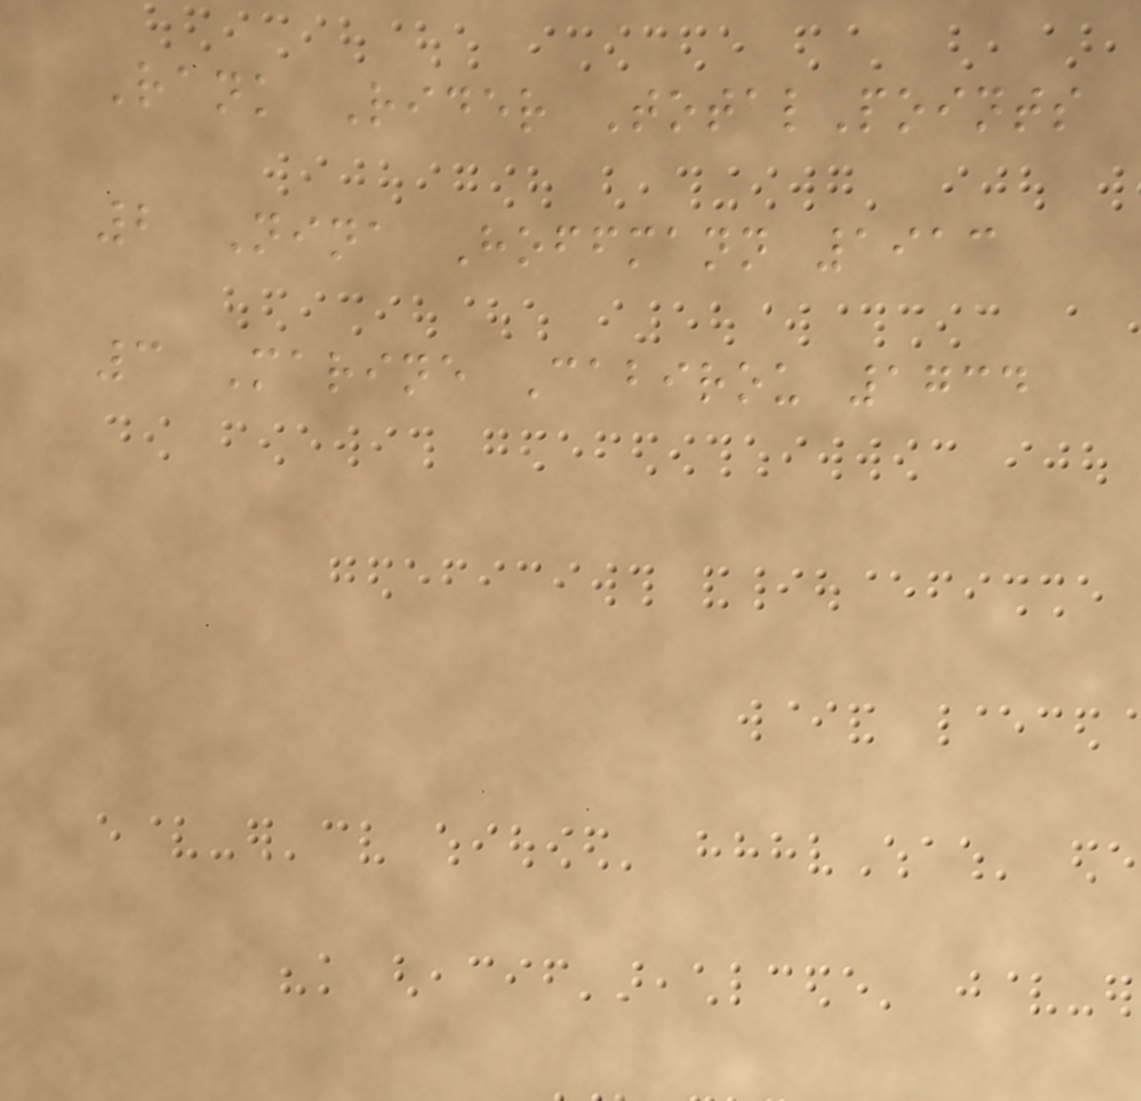Rank Rider TotalPoints
2 Nina Hoffmann 1913
3 Marine Cabirou 1734
